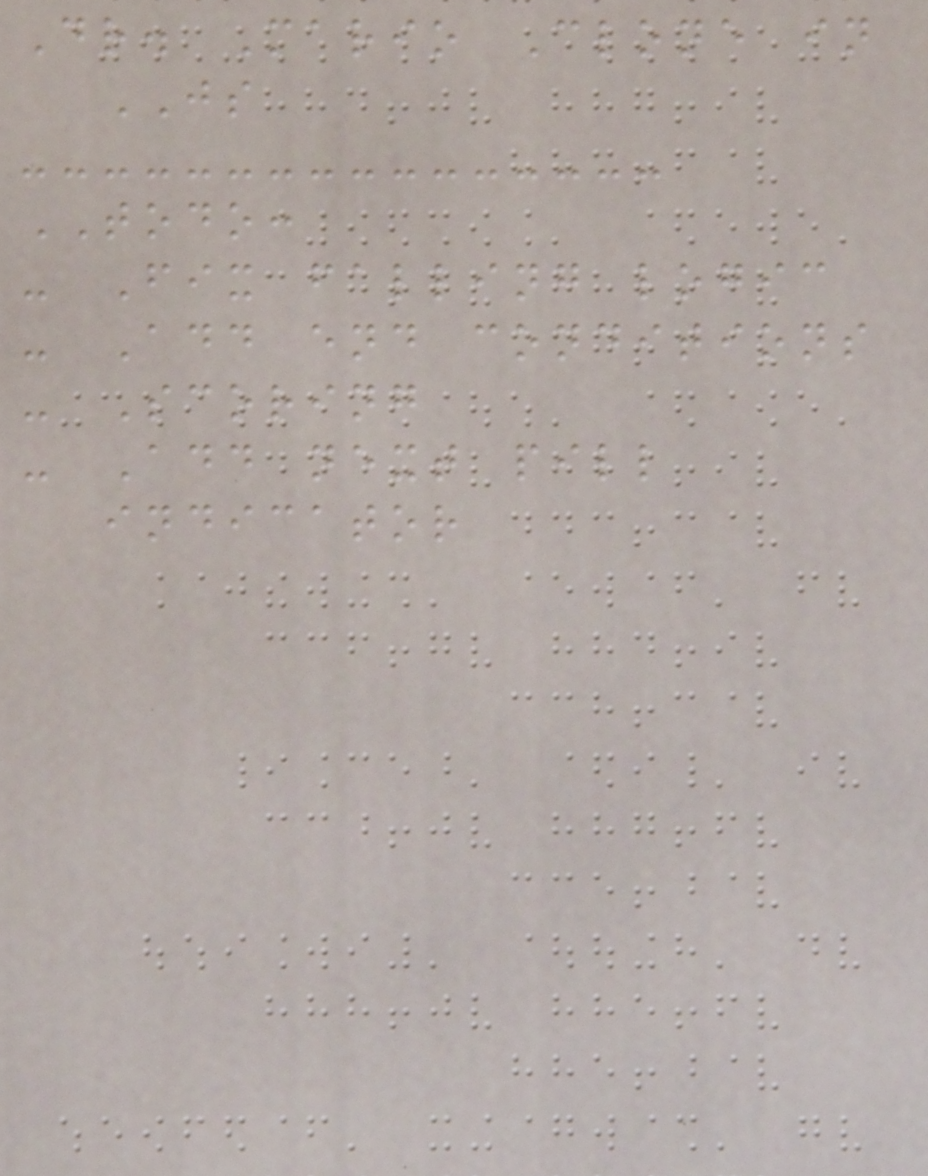Dr. Mario Clone in
JS
TODO:
- Fix falling logic
- Add end conditions
- Scoring
- Add next pill
indicator
